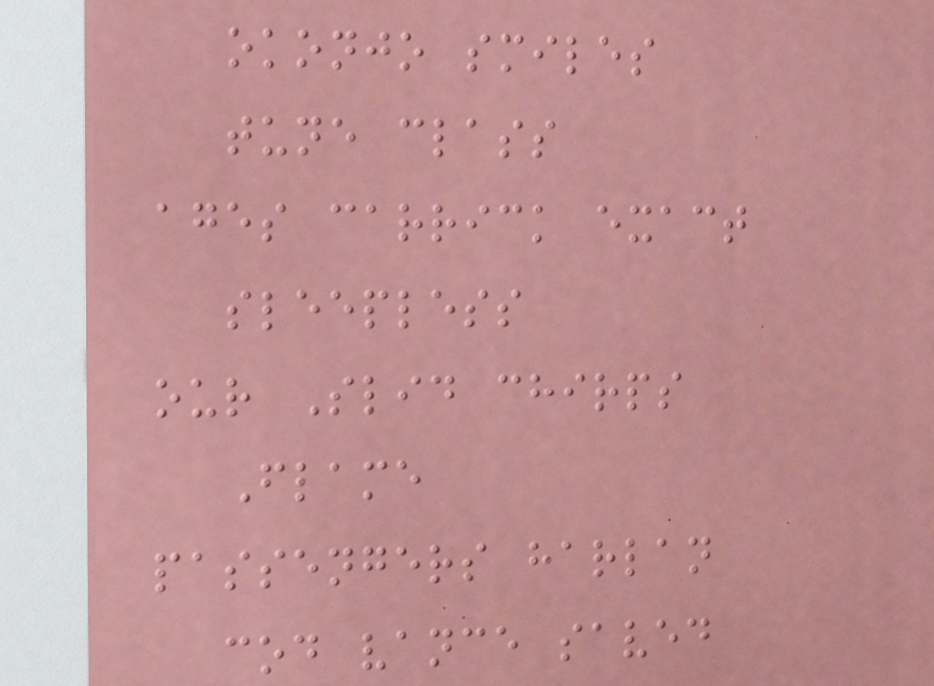okonjo smiles
tune class
ages carrick exact
sleepless
our Slid chirps
Flame
passengers harlan
cod vance saved
